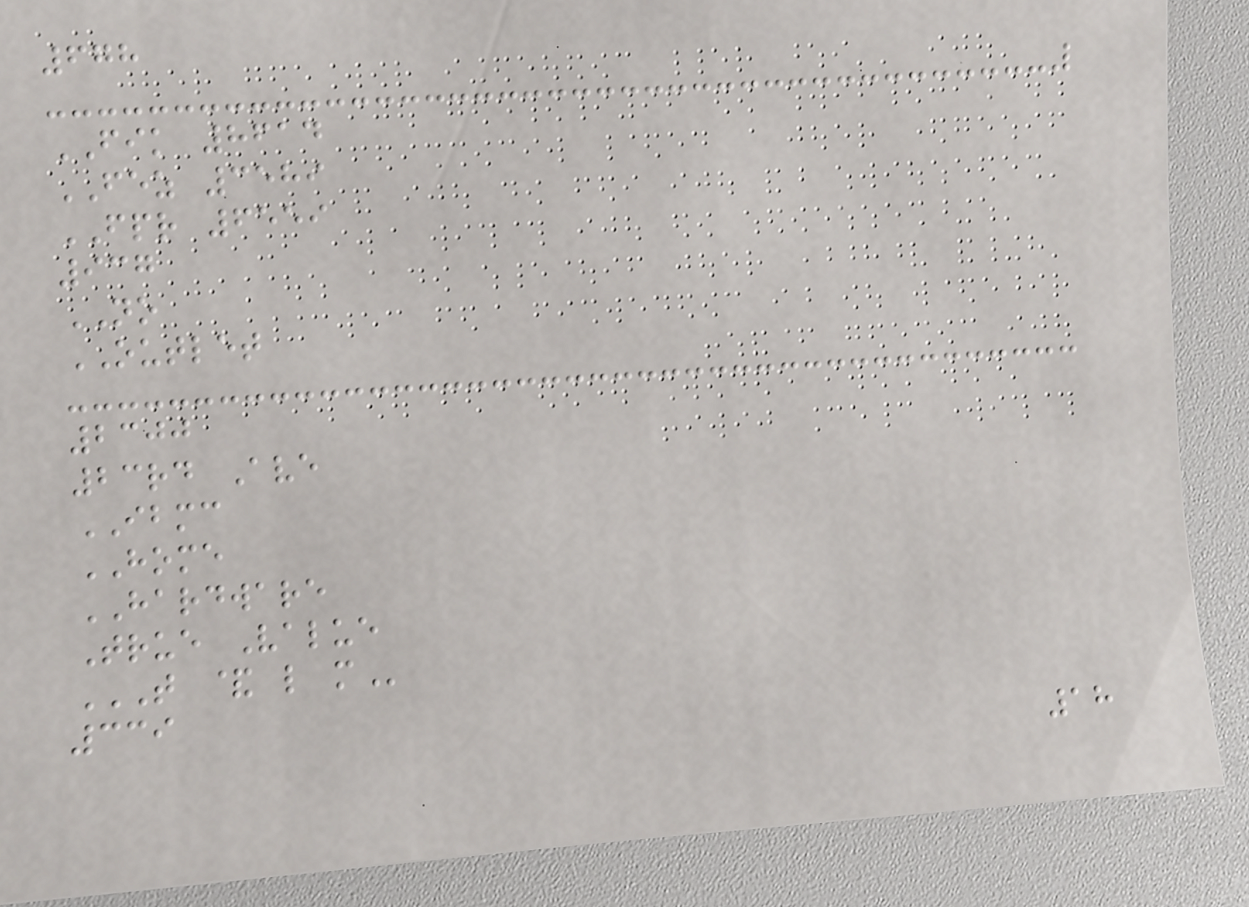678
FIK 8614
FEZ 3589
FPR 6559
937
NO
OUTLET
2300
23rd Ave
IBMC
HOME
HARDWARE
True Value
T & L M
339
18
